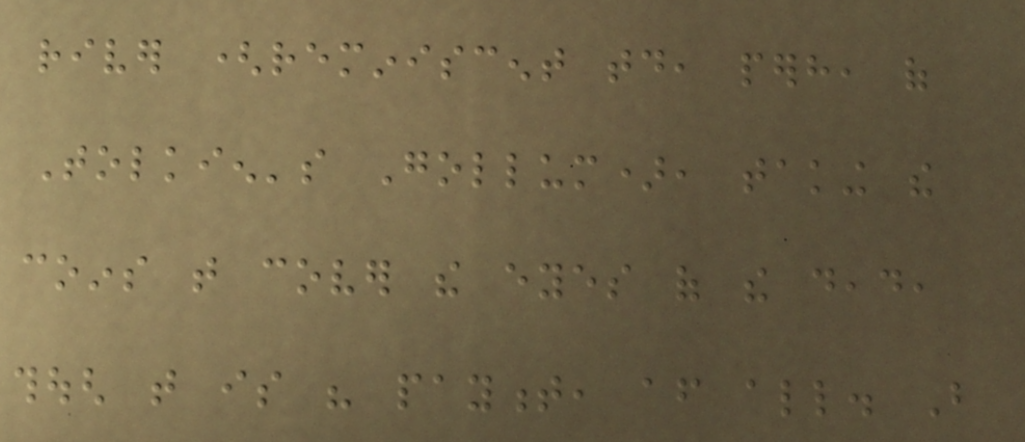river (reminiscent today, perhaps, of
Tolkien's Gollum), taking the
coins that cover the eyes of the dead,
though that is his payment, after all. But
